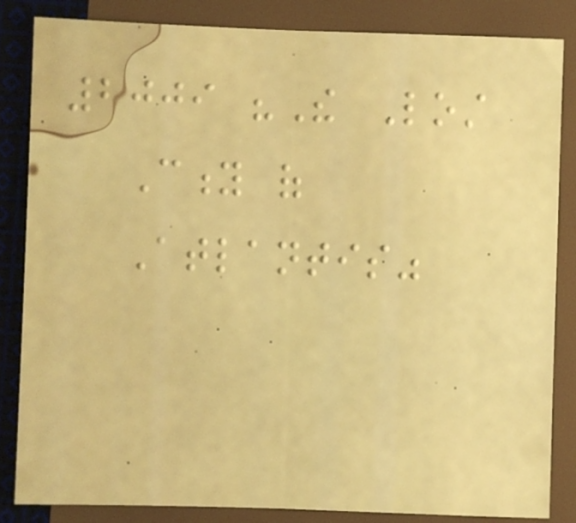2009 "The Lost
City of
Atlantis"
